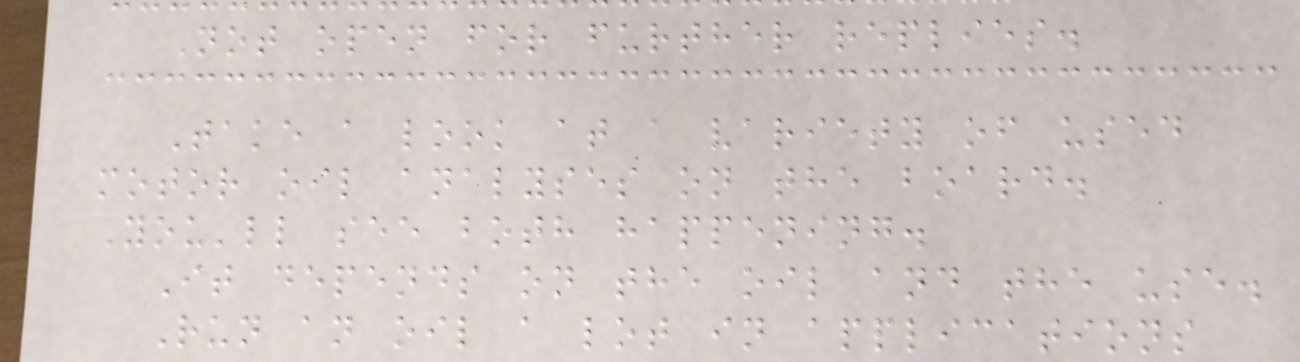Not open for further replies.
Take a look at a variety of used
motor oil analyses on the board.
You'll see both happening.
It depends on the oil and the use.
Run an oil a lot in applications
